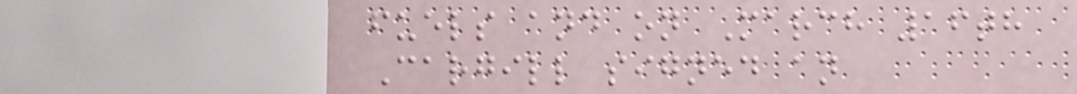fuels and on March 16th
Cargill signed an
